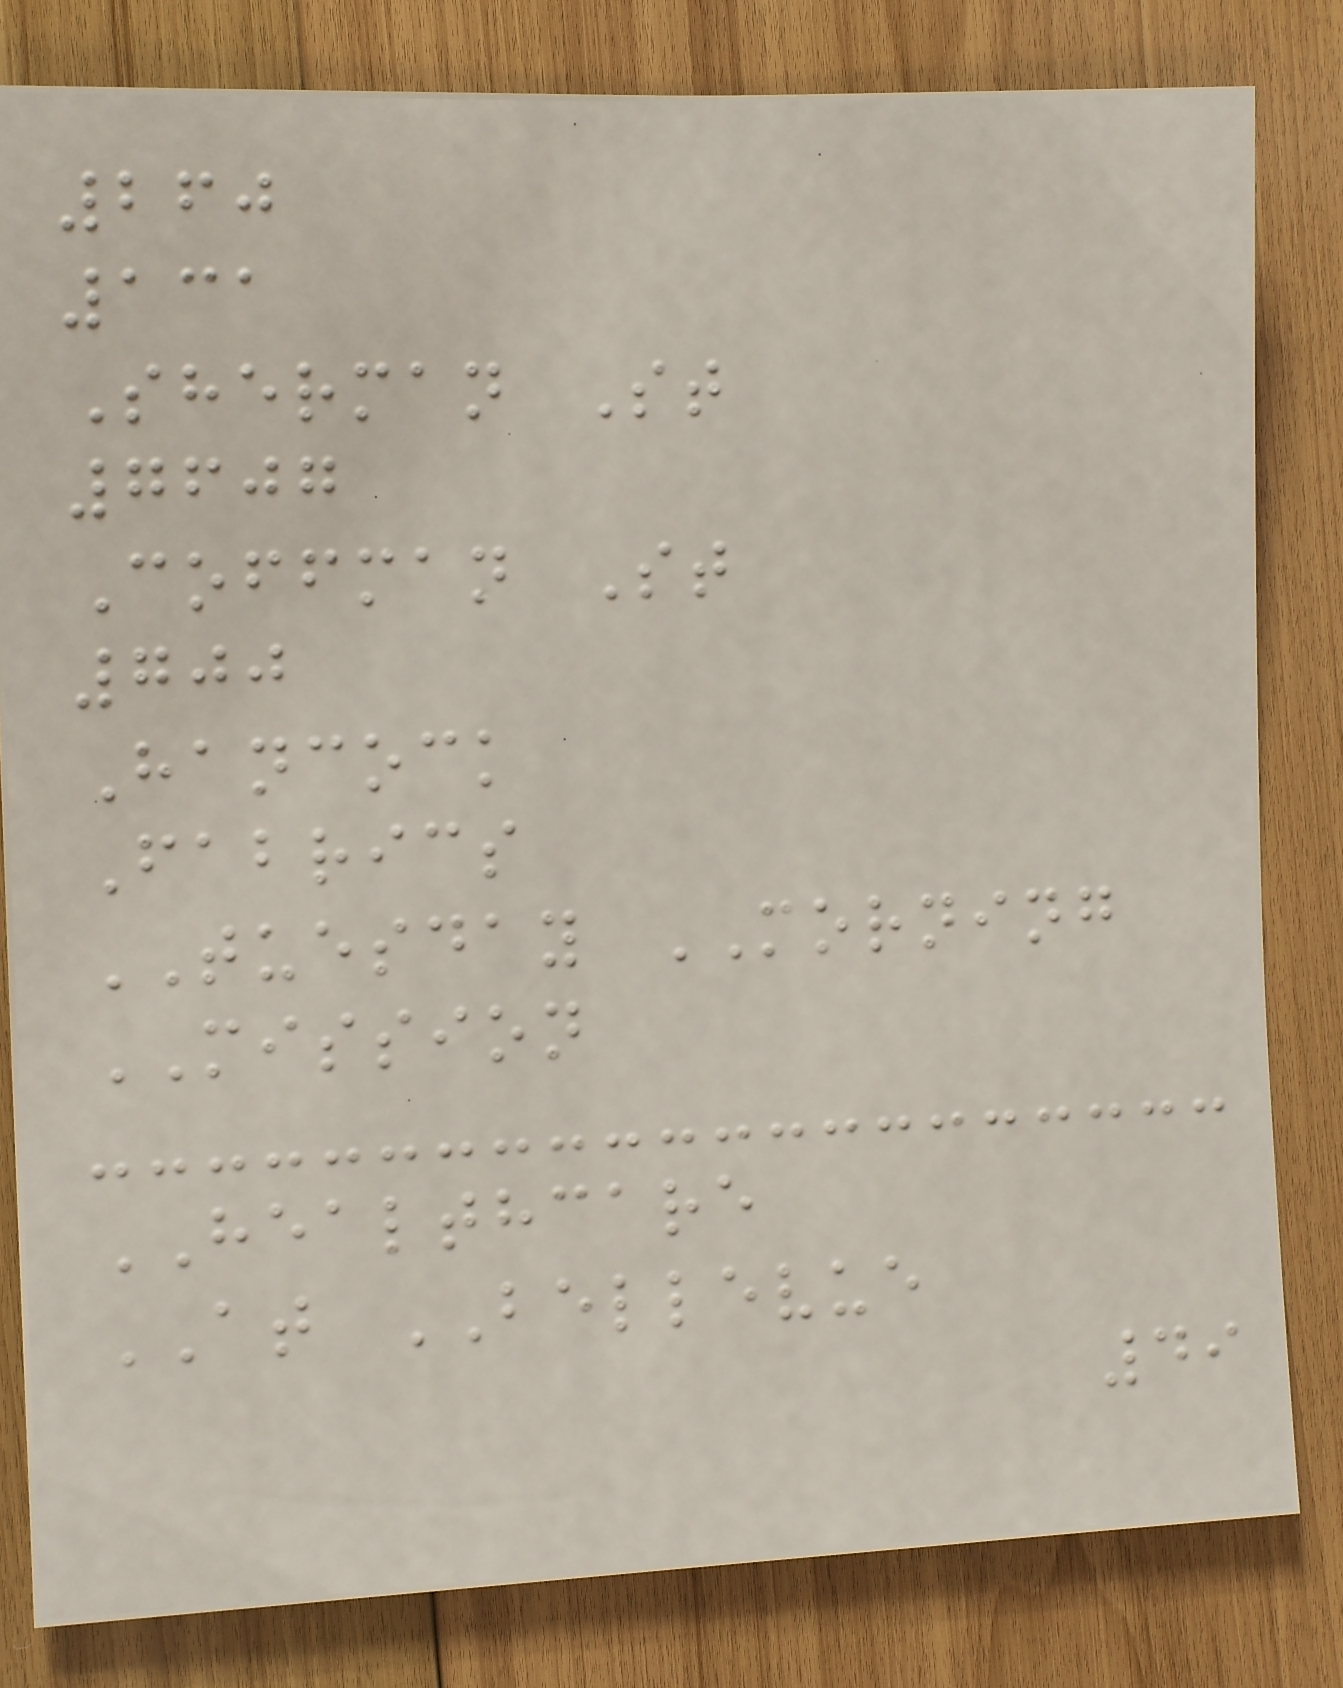260
131
Sherman St
7607
Coffman St
700
Hancock
Fabrics
TUESDAY MORNING
MISSION
HEALTHCARE
AT BELLEVUE
49
